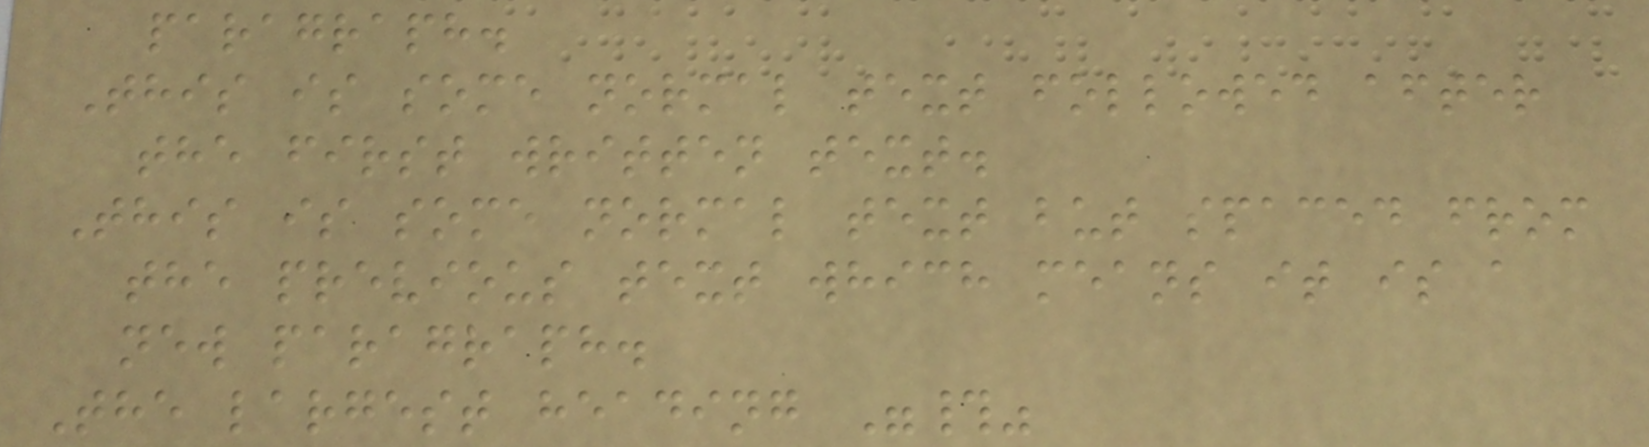paragraph.
This is some normal text followed after
the first written text.
This is some normal text but spaced from
the previous text which means it is a
new paragraph.
The largest heading "#"
